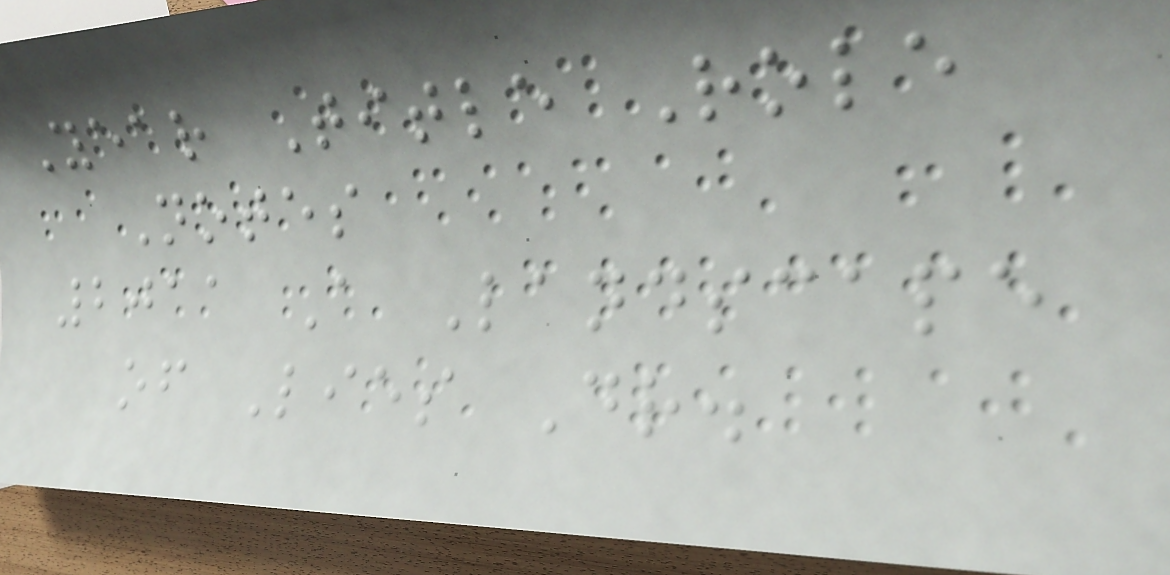Year Title Role
Notes
2011 A Landscape
of Lies Dr.
